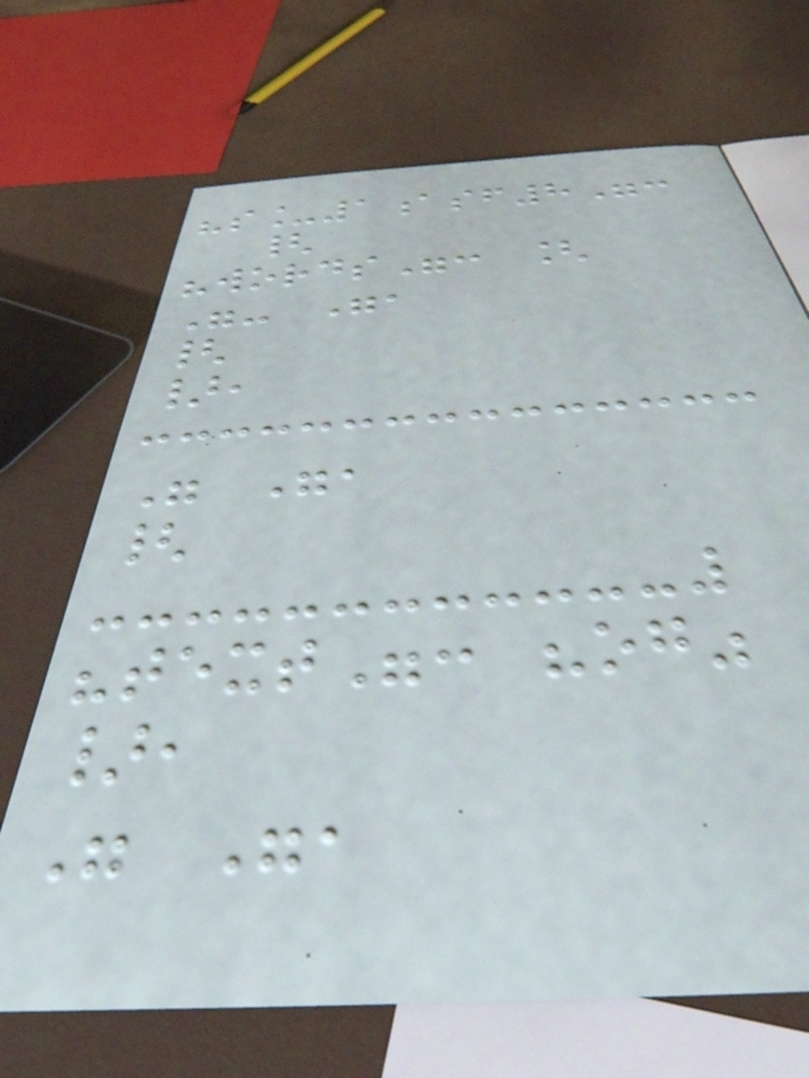"s_1asf8":
{
"words": [
"- ",
{
},
" ",
{
"text": "og"
},
" ",
